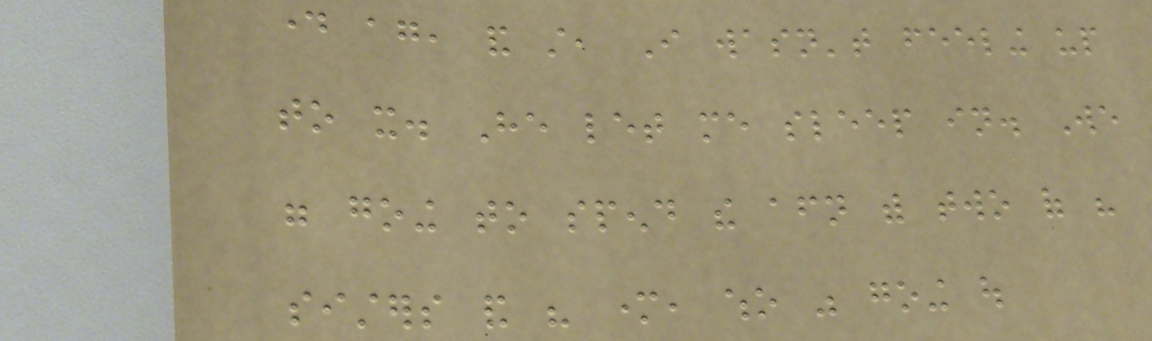day again, and still, I wasn't feeling up
to it. He let me sleep in. We
were going to spend the afternoon with two of his
sisters and his mother, who was going out
